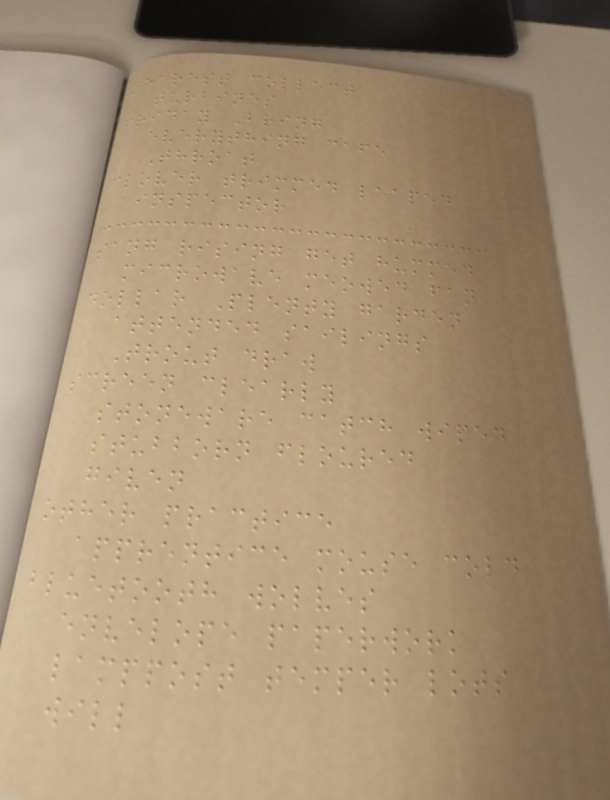nearest collect
turbines
friday Bring
everything cafe
Throat
clover trimmed leaped
inspector
sang rising get hummed
microwave meowed fan
dollar Plenty garden
attended sailings
Trout draw
screen clearly
stoneware catch wiped
stubborn floured
given
other practice
apprentice mouse cold
bluetooth wolves
envelope paperwork
lamppost temper lots
will
